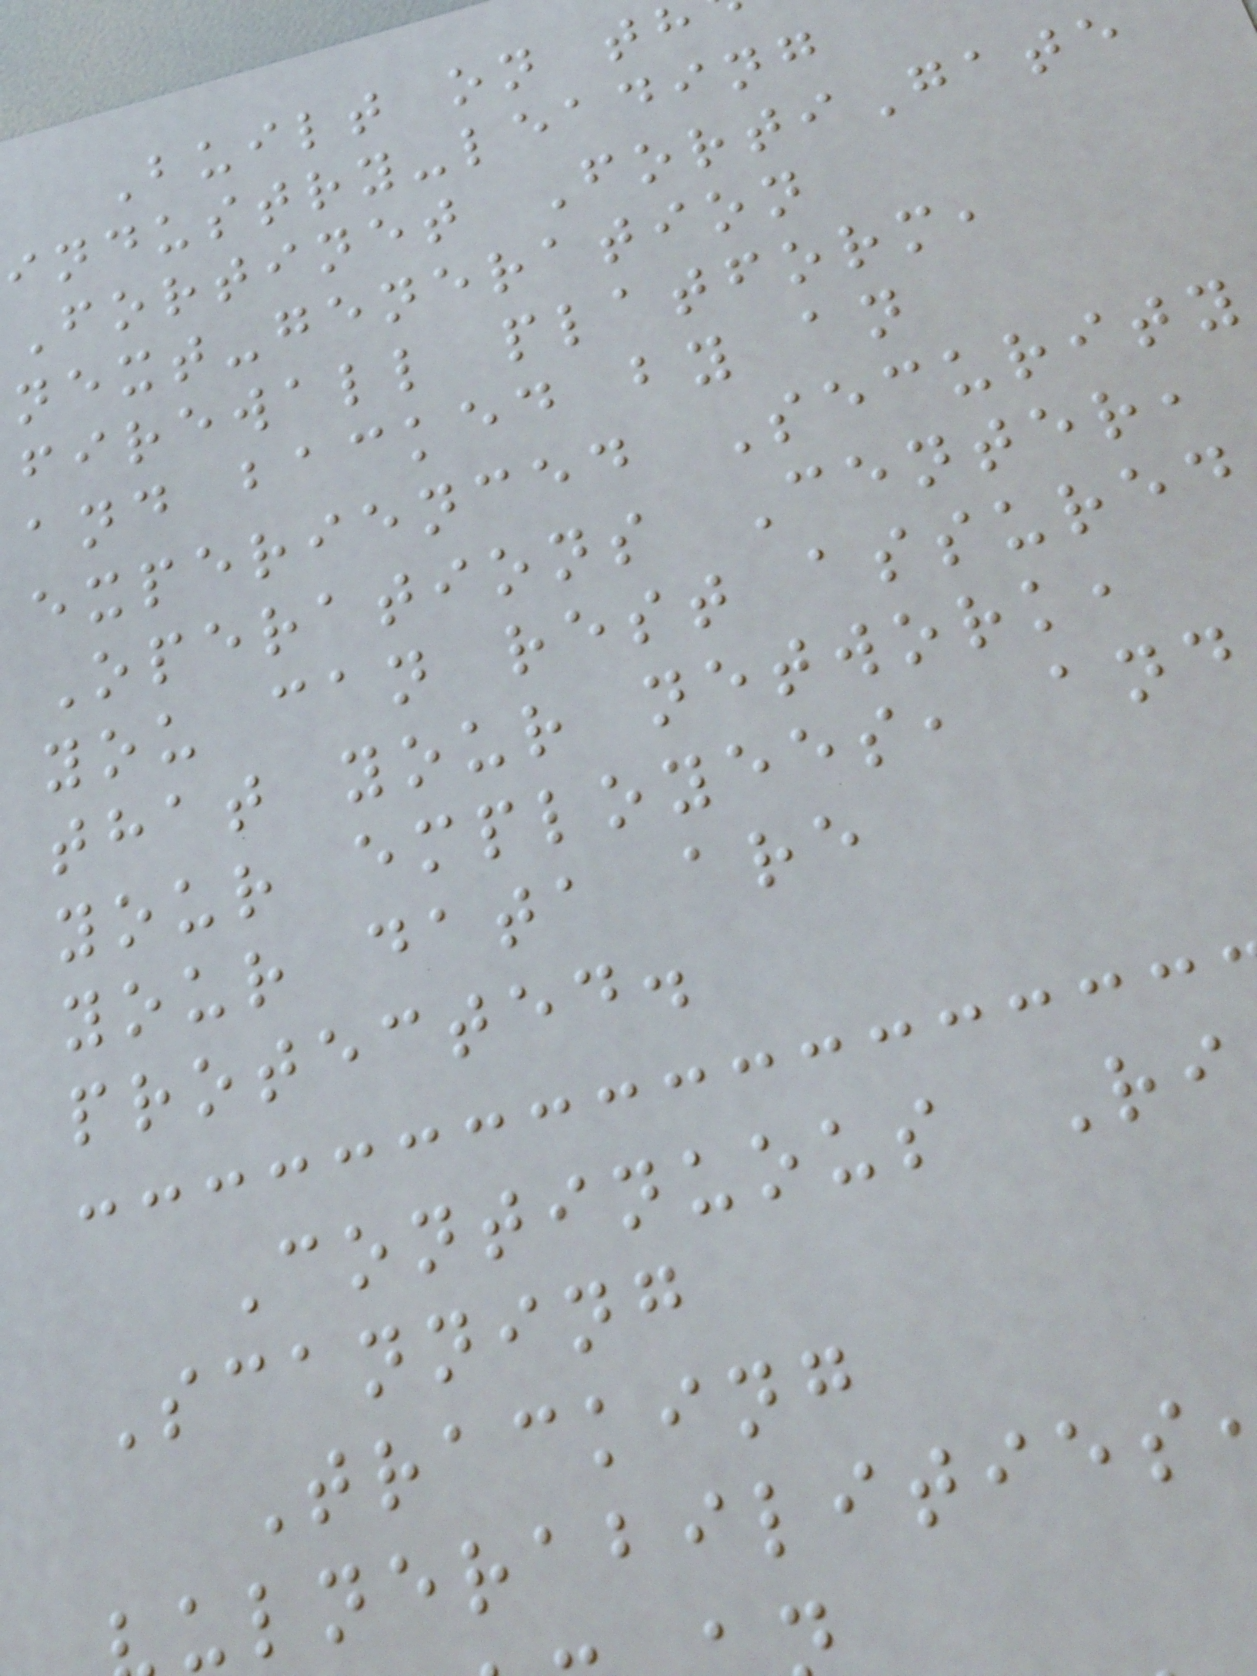Built on th
industry-leading
Fortinet FortiGate
next-generation
firewall platform,
and backed by an
experienced Security
Operations Center,
you can rest assured
that your network,
your employees, and
your data are
protected.
Continuous Ri
Scanning
Tracking
